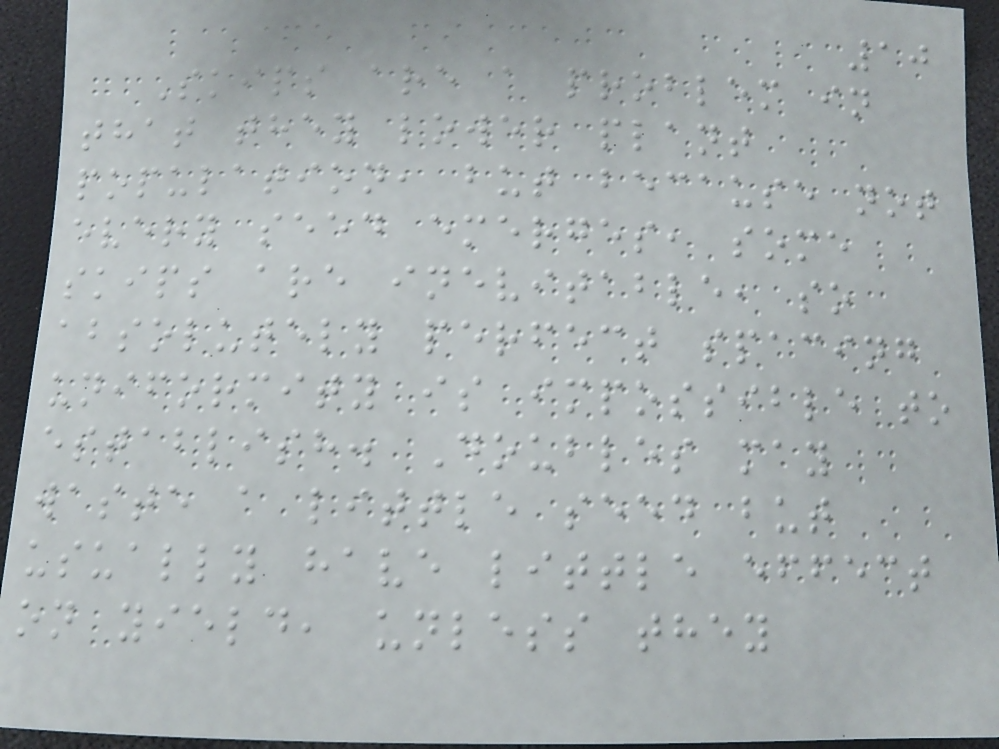10
Skips are a problem in
that they lower plant
population, but because not
every seed emerges, some
skips are inevitable, so
absolutely perfect spacing
uniformity is impossible to
establish. Doubles may
waste a little seed but
usually have little effect
on yield, unless they
